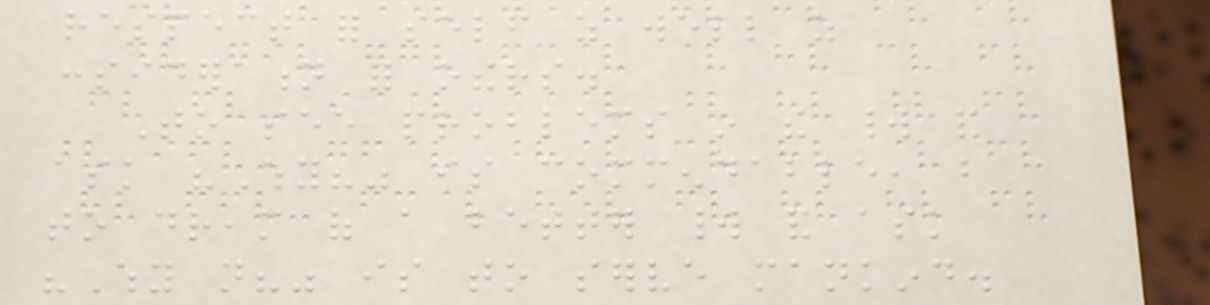respect for self as well as
consideration for others.
To see problems in the world and
ask "Why?" is commendable, but
to dream of a better world and ask
"Why not?" is to serve mankind.
